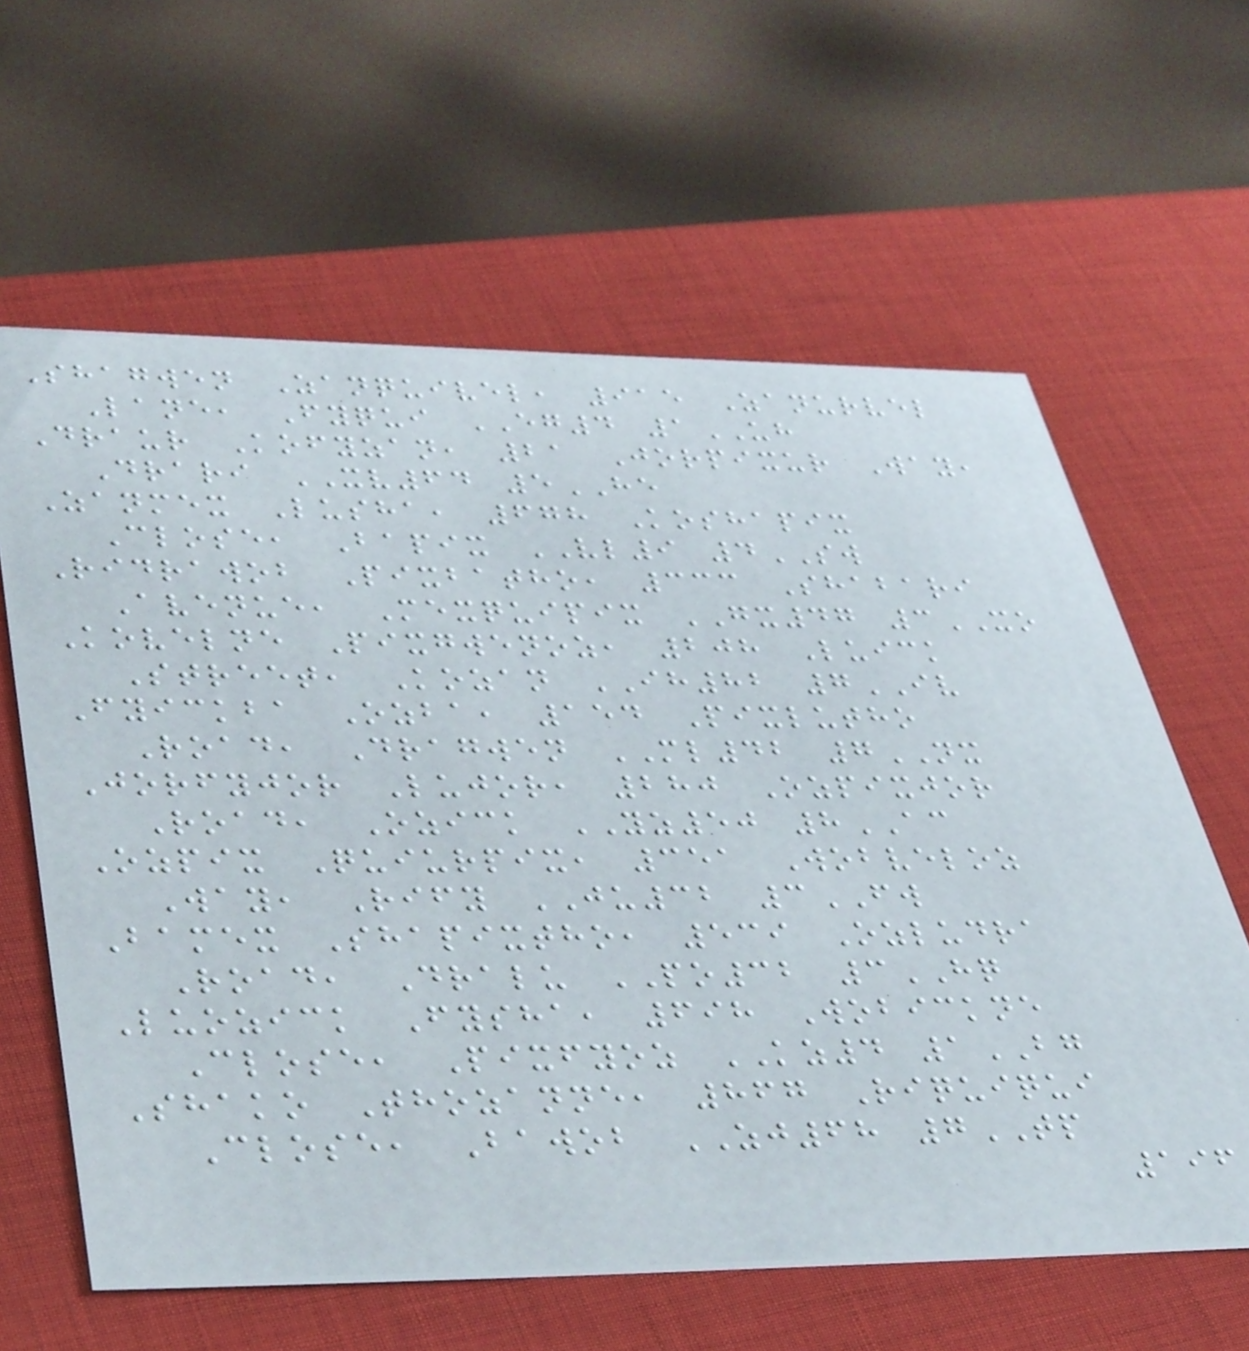Shagwen Zanquivel, 915 Zanurvel
Lane, Fyqui EG4 1UH
Draur Kofyzan, 21 Jorpixur Way,
Drari XV64 5HE
Zanmex Lusha, 678 Koshapix
Close, Bapix VL9 4SW
Ridrawob Pixbatho, 333 Shabari
Avenue, Mexquipix GX47 3XO
Kovelne Pixgwenoz, 208 Luick
Street, Kozan IH82 7IV
Fyickba Ozba, 154 Pixlutho
Road, Dragwen ML42 7NX
Jorfyjor Lujor, 280 Ozpixjor
Road, Ozick YZ50 8AC
Ozpix Quiurpix, 351 Wobveloz
Way, Rify JU32 3FW
Bamex Shapixtho, 539 Ozludra
Road, Dralu PO32 3HQ
Luozick Fysha, 698 Wobickne
Close, Pixfyoz KZ4 1BG
Shako Thozanne, 867 Riquiqui
Close, Bawob ZJ68 7TP
196
